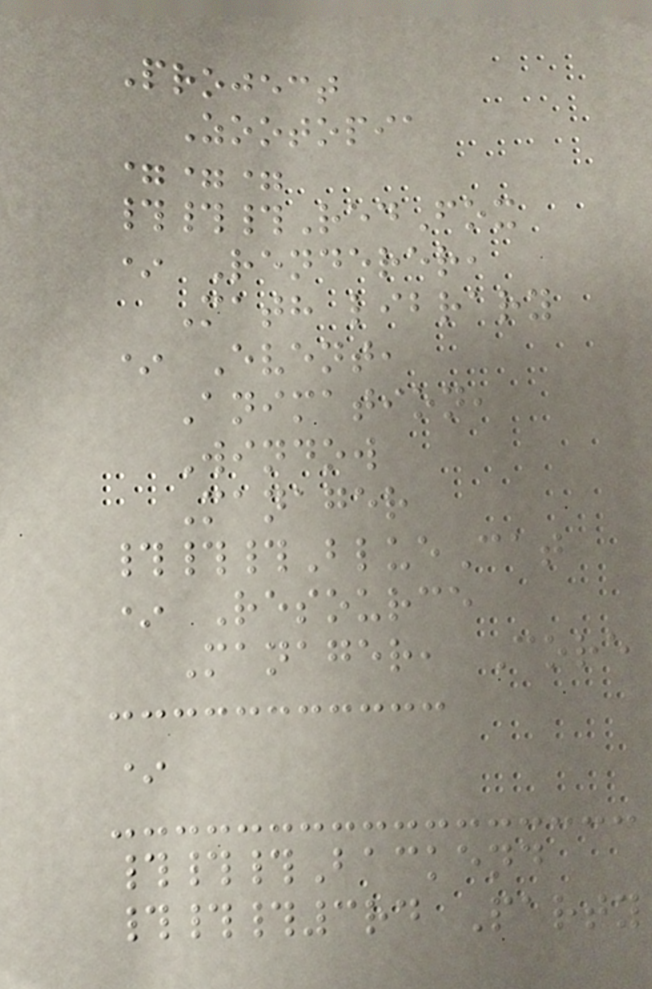Project
Zootopia
===
###RedFox
* Renderer,
Math library
* Event,
Animation,
Window
Manager
###BlueCat
* Resource
Manager, Core
*
###Backend
###3rd Party
